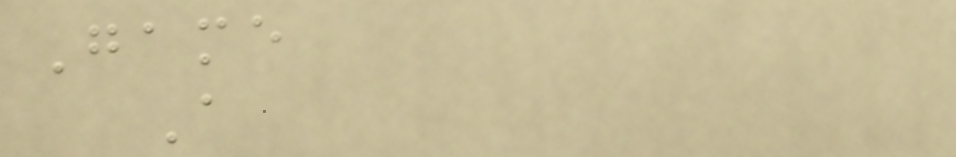Game
A
